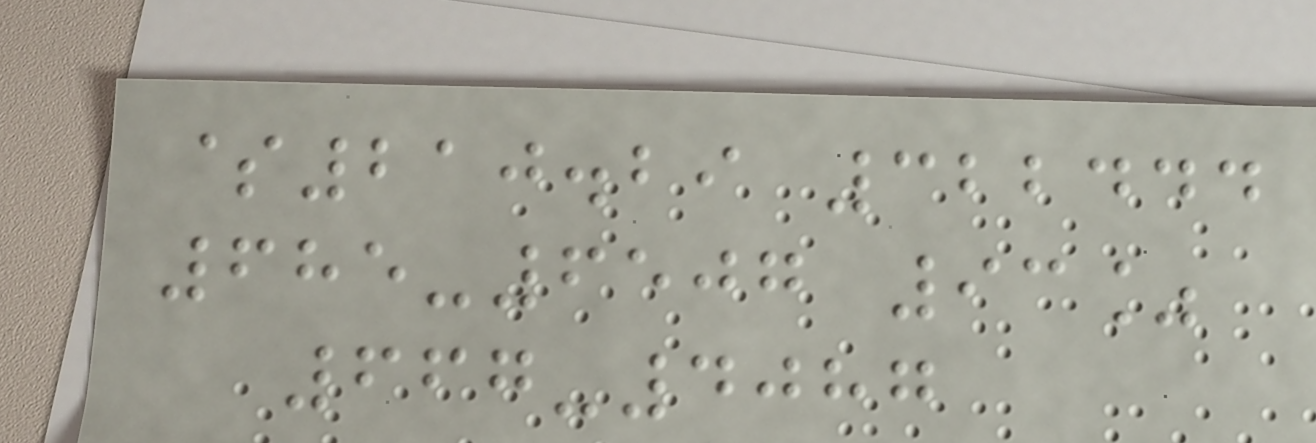$210.29 322444
685-6507 93%
667-4087
